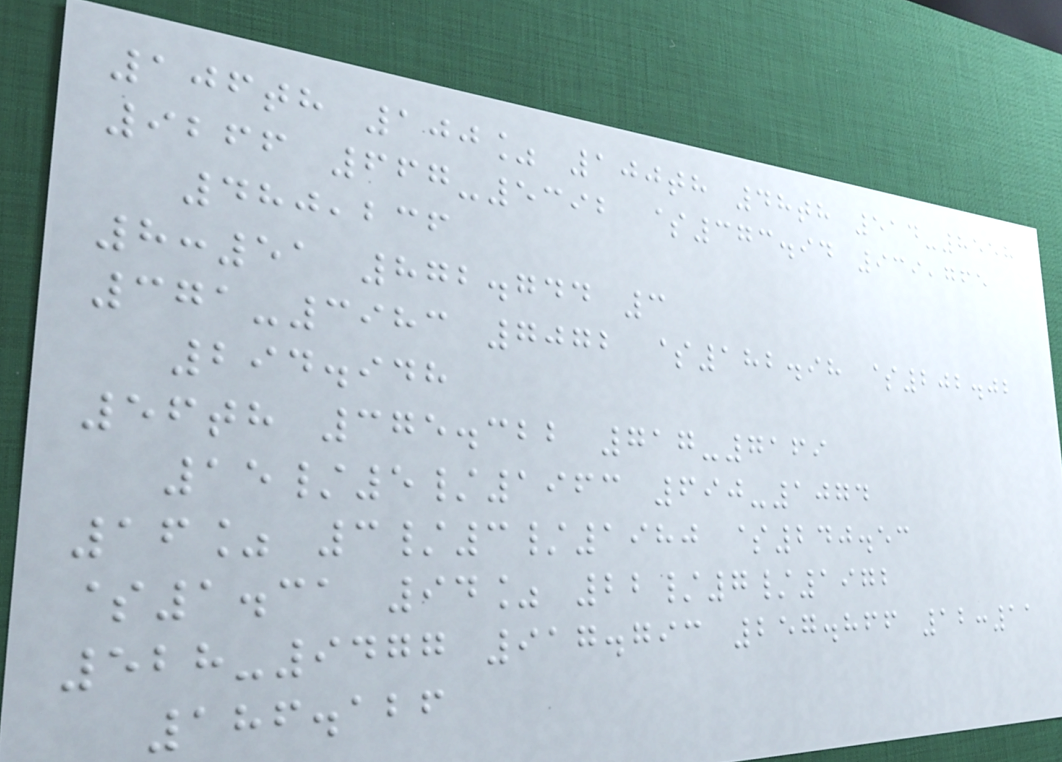106th 100% 100th 48th 514-8558
9266 667-5392 $373.94 939,765
480,236
8:51 872.744 3
371-3983 7072 $182.98 $202.02
294.948
56th 375.322 717-7169
15/5/1963 690-1074
16% 3/3/1980 $240.53
$1.31 94% 22/7/1972
528-9477 917.793 257.866 12:11
186.126
